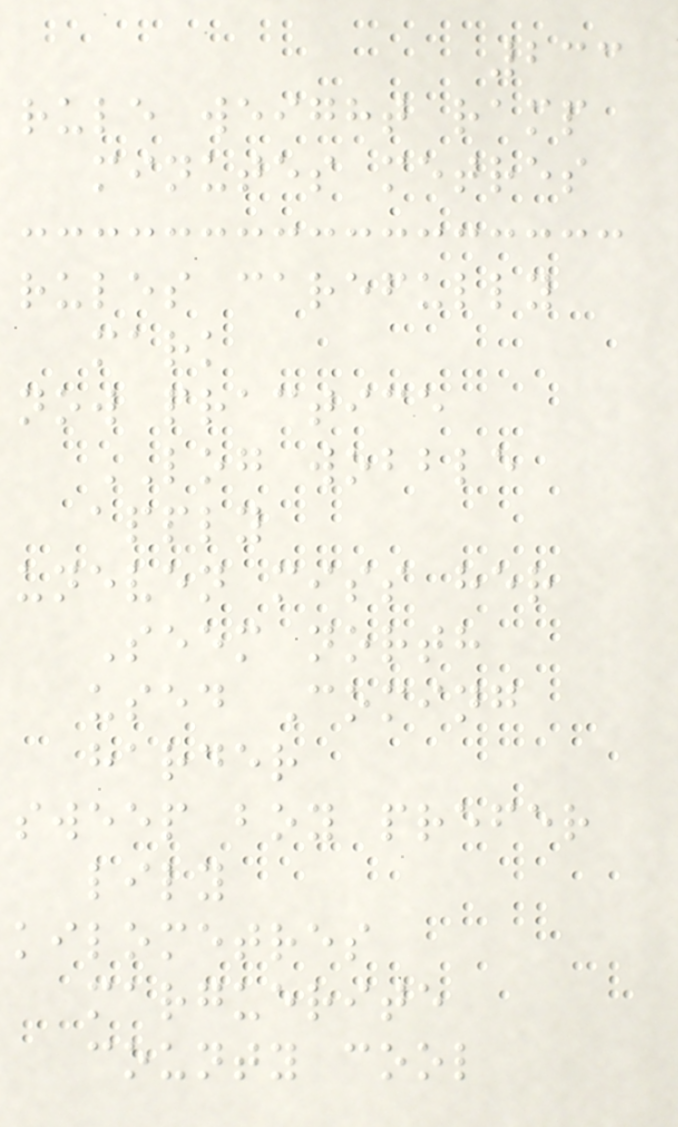233
rule weight ramp
minutes metres
rules carefully
mark
now practice
LOG wobble
apply
uneven miss her
Seem north
used Coming
harder
sweep boy prefer
lily
kilometres
marguerite
county cool
